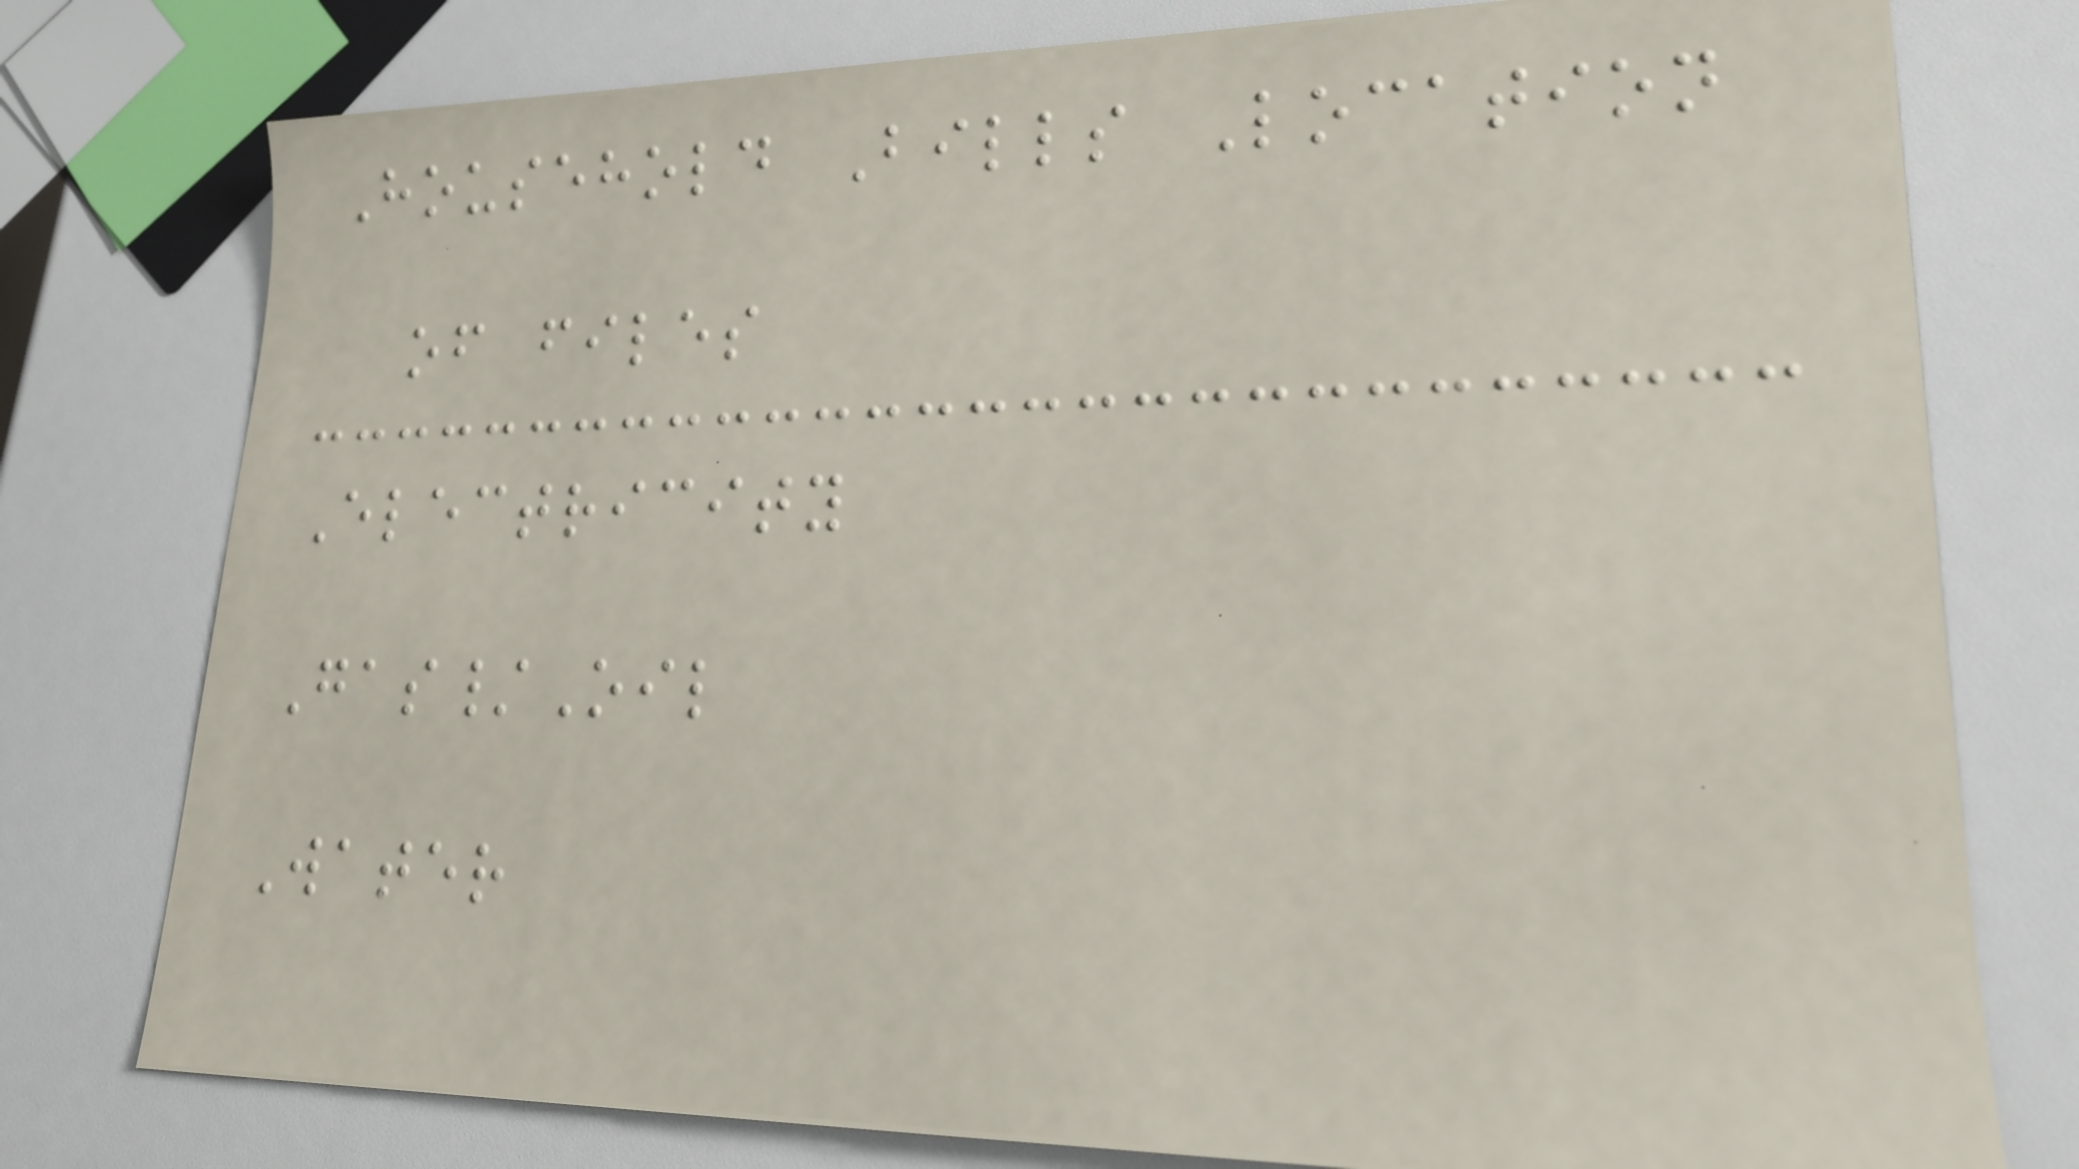Household Bills Location
of files
Electricity
Gas/Oil
Water
